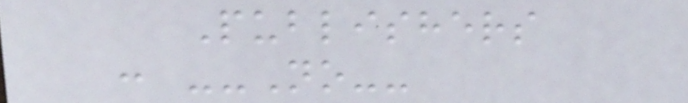Publishers
: --No--
